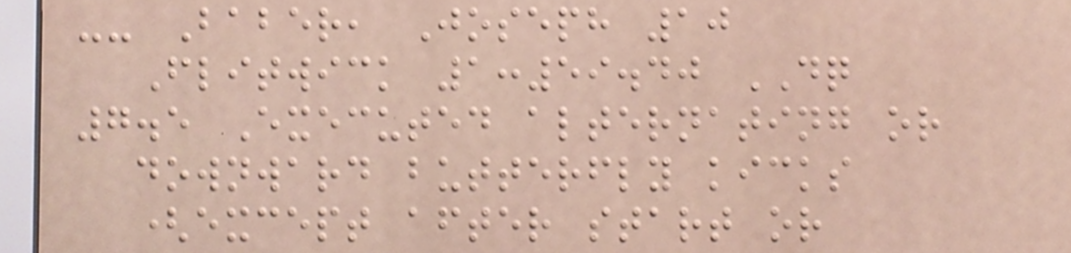-- Baber, Joseph 10
Flitwick 1:59.40 DQ
7.5 Executed alternating or
downward butterfly kicks
(except after start or
